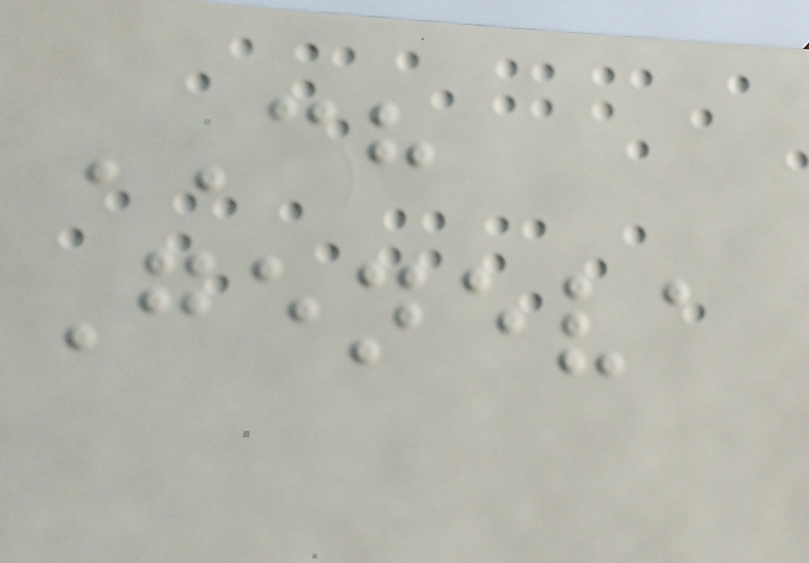CH
Geneva
